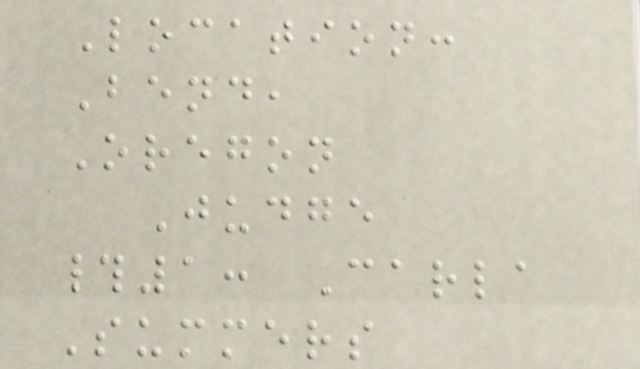Location:
Bend,
Oregon
Judge
#1: Carla
Summers
